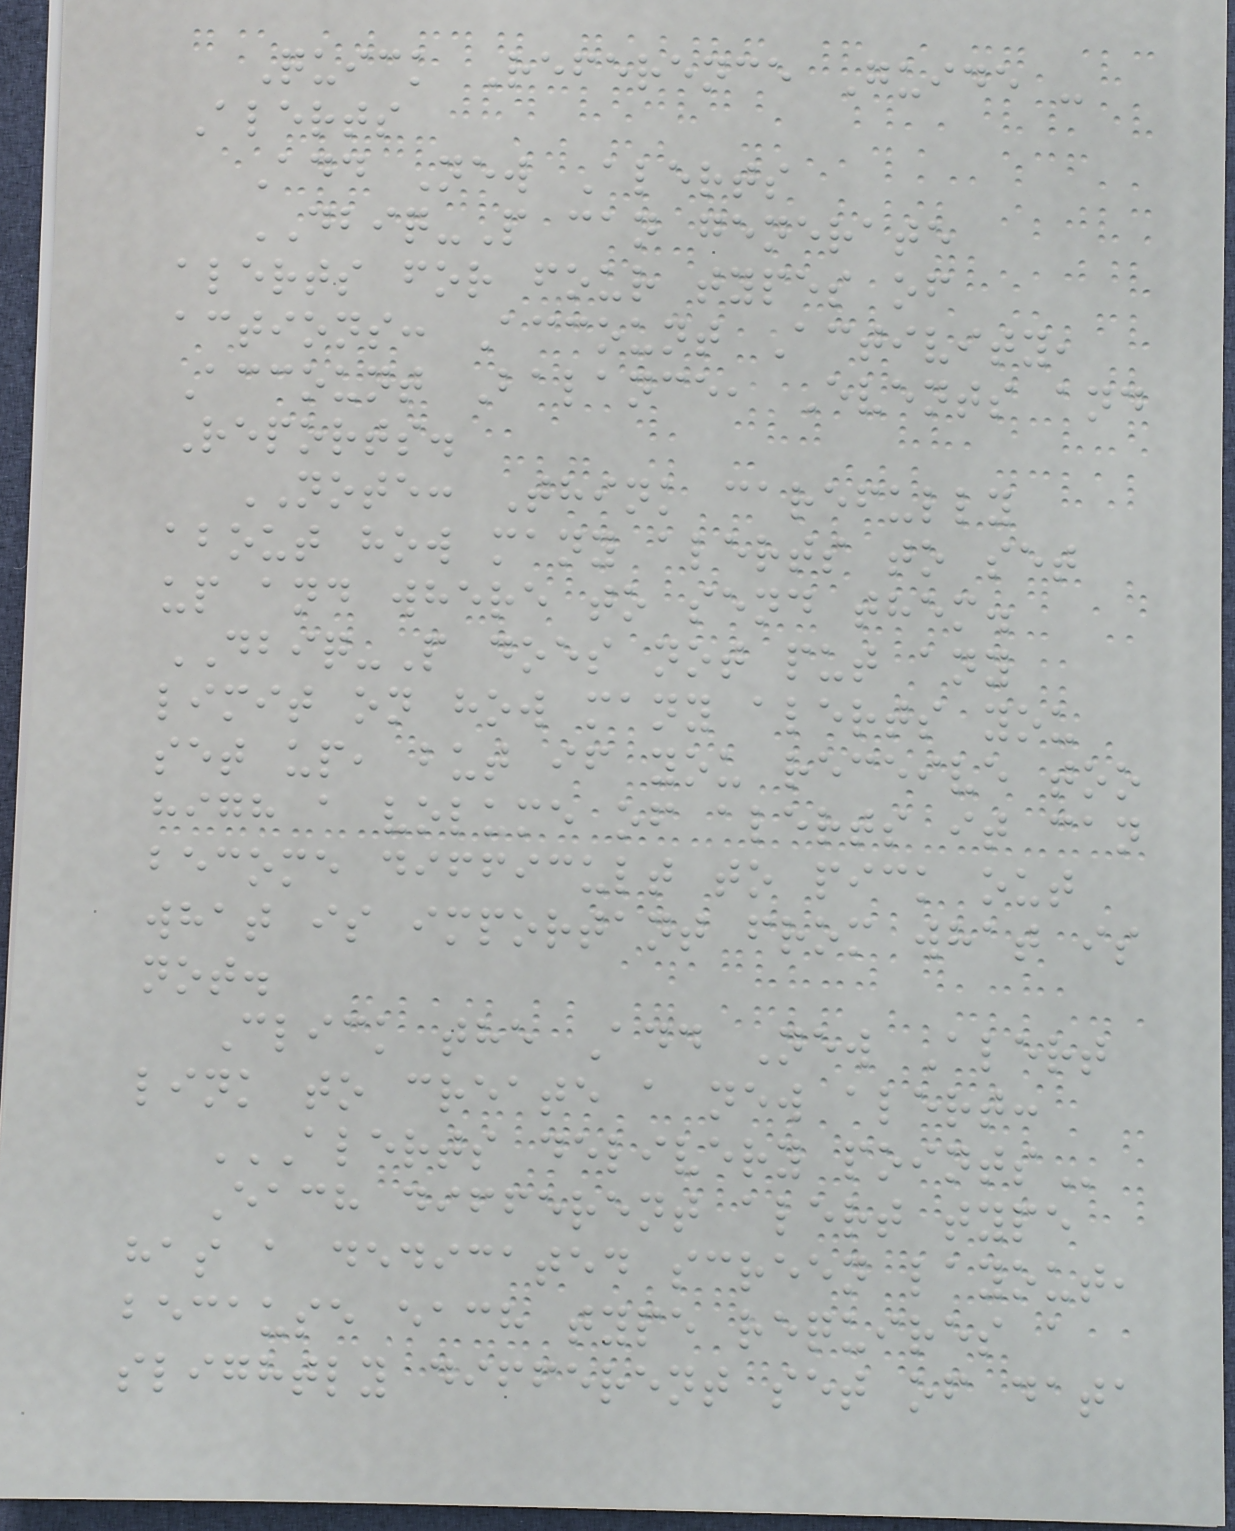Quick Reference Guide -
Alerts
Add New Alerts
DBIQ-P can generate
alerts for four types of
actions: Account Activity,
Account Balance, Events and
Reports.
NOTE: Think carefully
about how many alerts to set
up and where to send them.
DBIQ-P does not put any
limit on how many alerts you
set up, but if you receive too
high a volume of alerts it can
become difficult to pick out
what is important from what is
not.
Click the Add New Alert
link to create a new alert:
ALERTS DELIVERY POINTS
Each different alert type
has a dedicated screen layout,
because each type requires a
slightly different set of data
